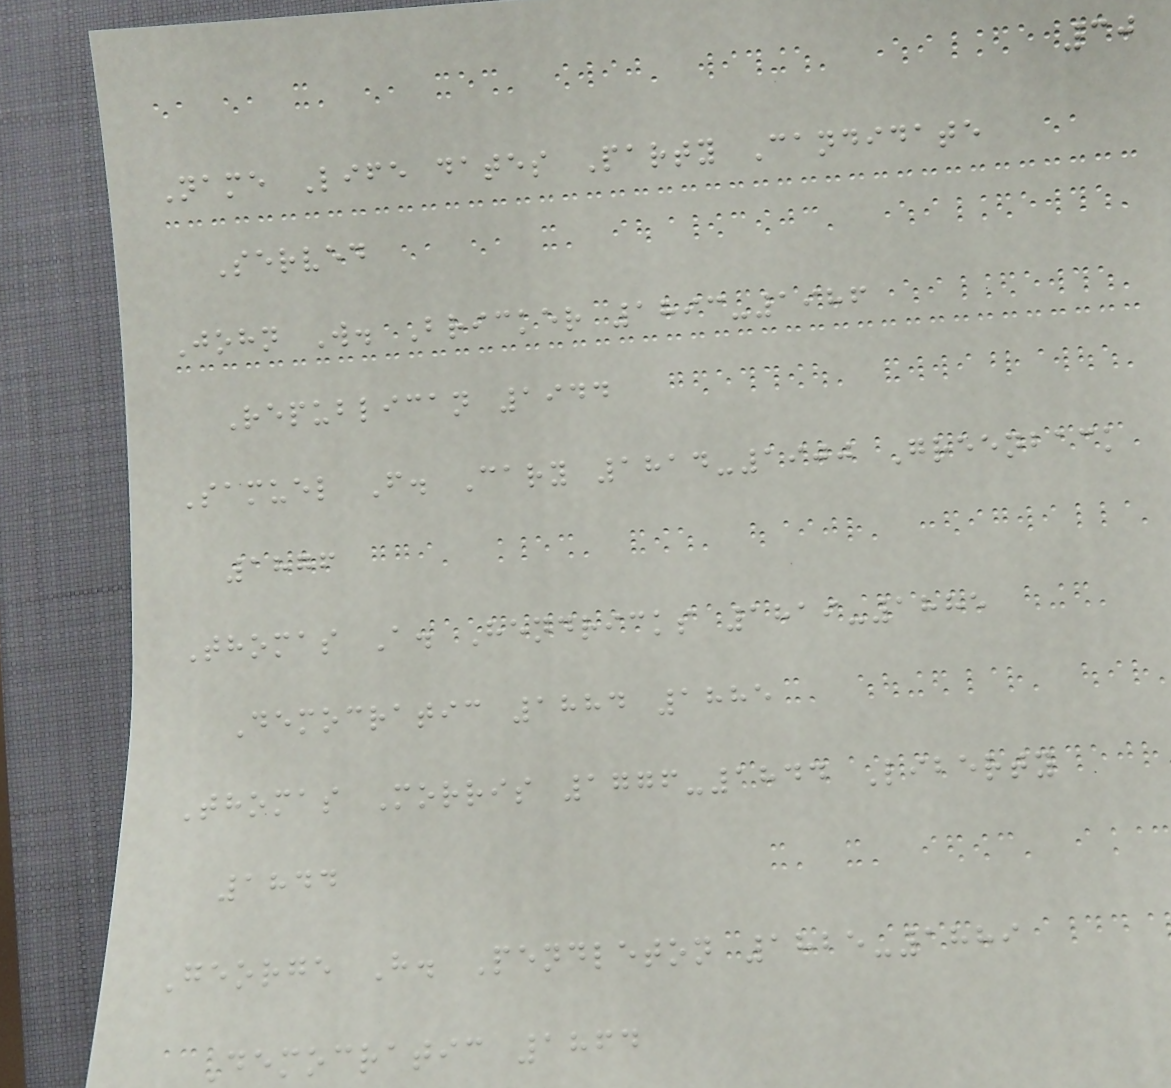30
Name Life dates Party Candidate
Served
John W. Bricker 1893-1986
Republican 1944
Samuel F. Cary 1814-1900 Greenback
1876
Thomas A. Hendricks 1819-1885
Democratic 1884 1885
Thomas Morris 1776-1844 Liberty
1844
George H. Pendleton 1825-1889
Democratic 1864
